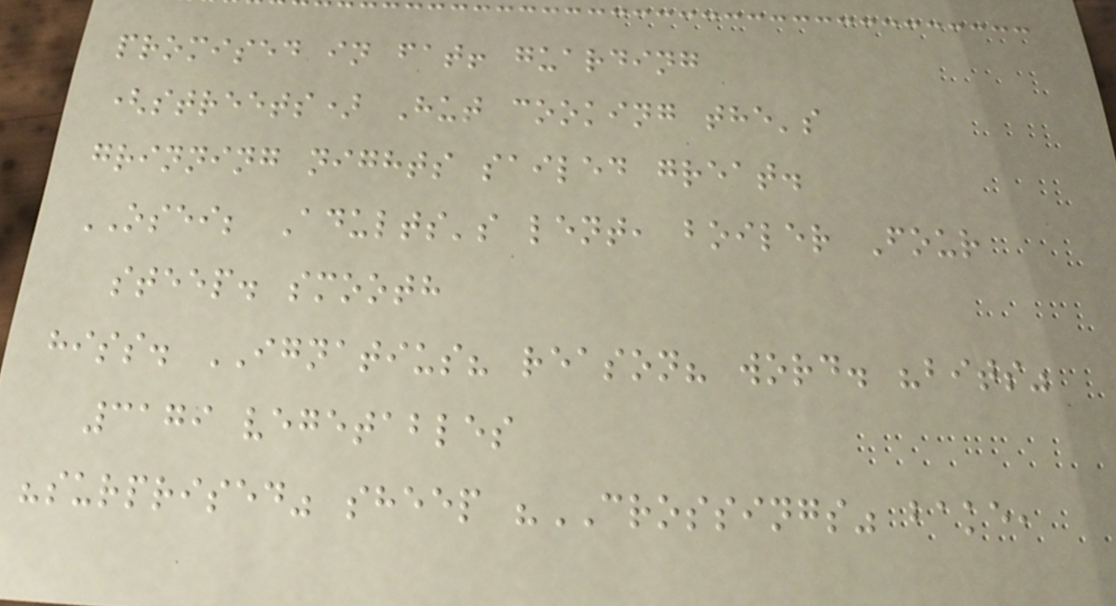promised in fat! guarding
(streets) Hut cooking the's
grinning nights sailed great.
OSEI; Adults's lent, boiler Four
steep. smooth
hiss. IGNATIUS? reason? word. "bits"
3179 vegetables
"surprised" sheep "CROSSINGS" bake,
